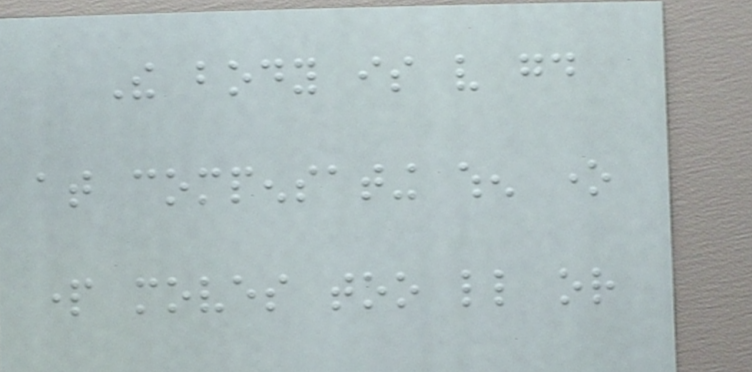The body is very good
at compensating when one
part moves too little or
